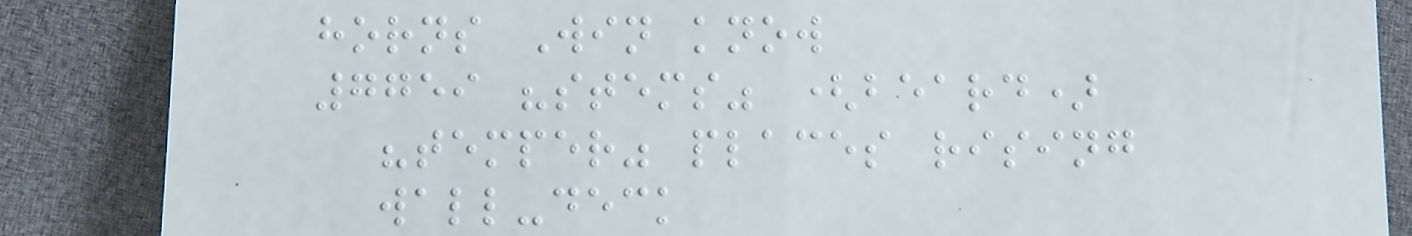horns Win know
7759 "stems" (beard)
"temper" places rising
wall-deck
